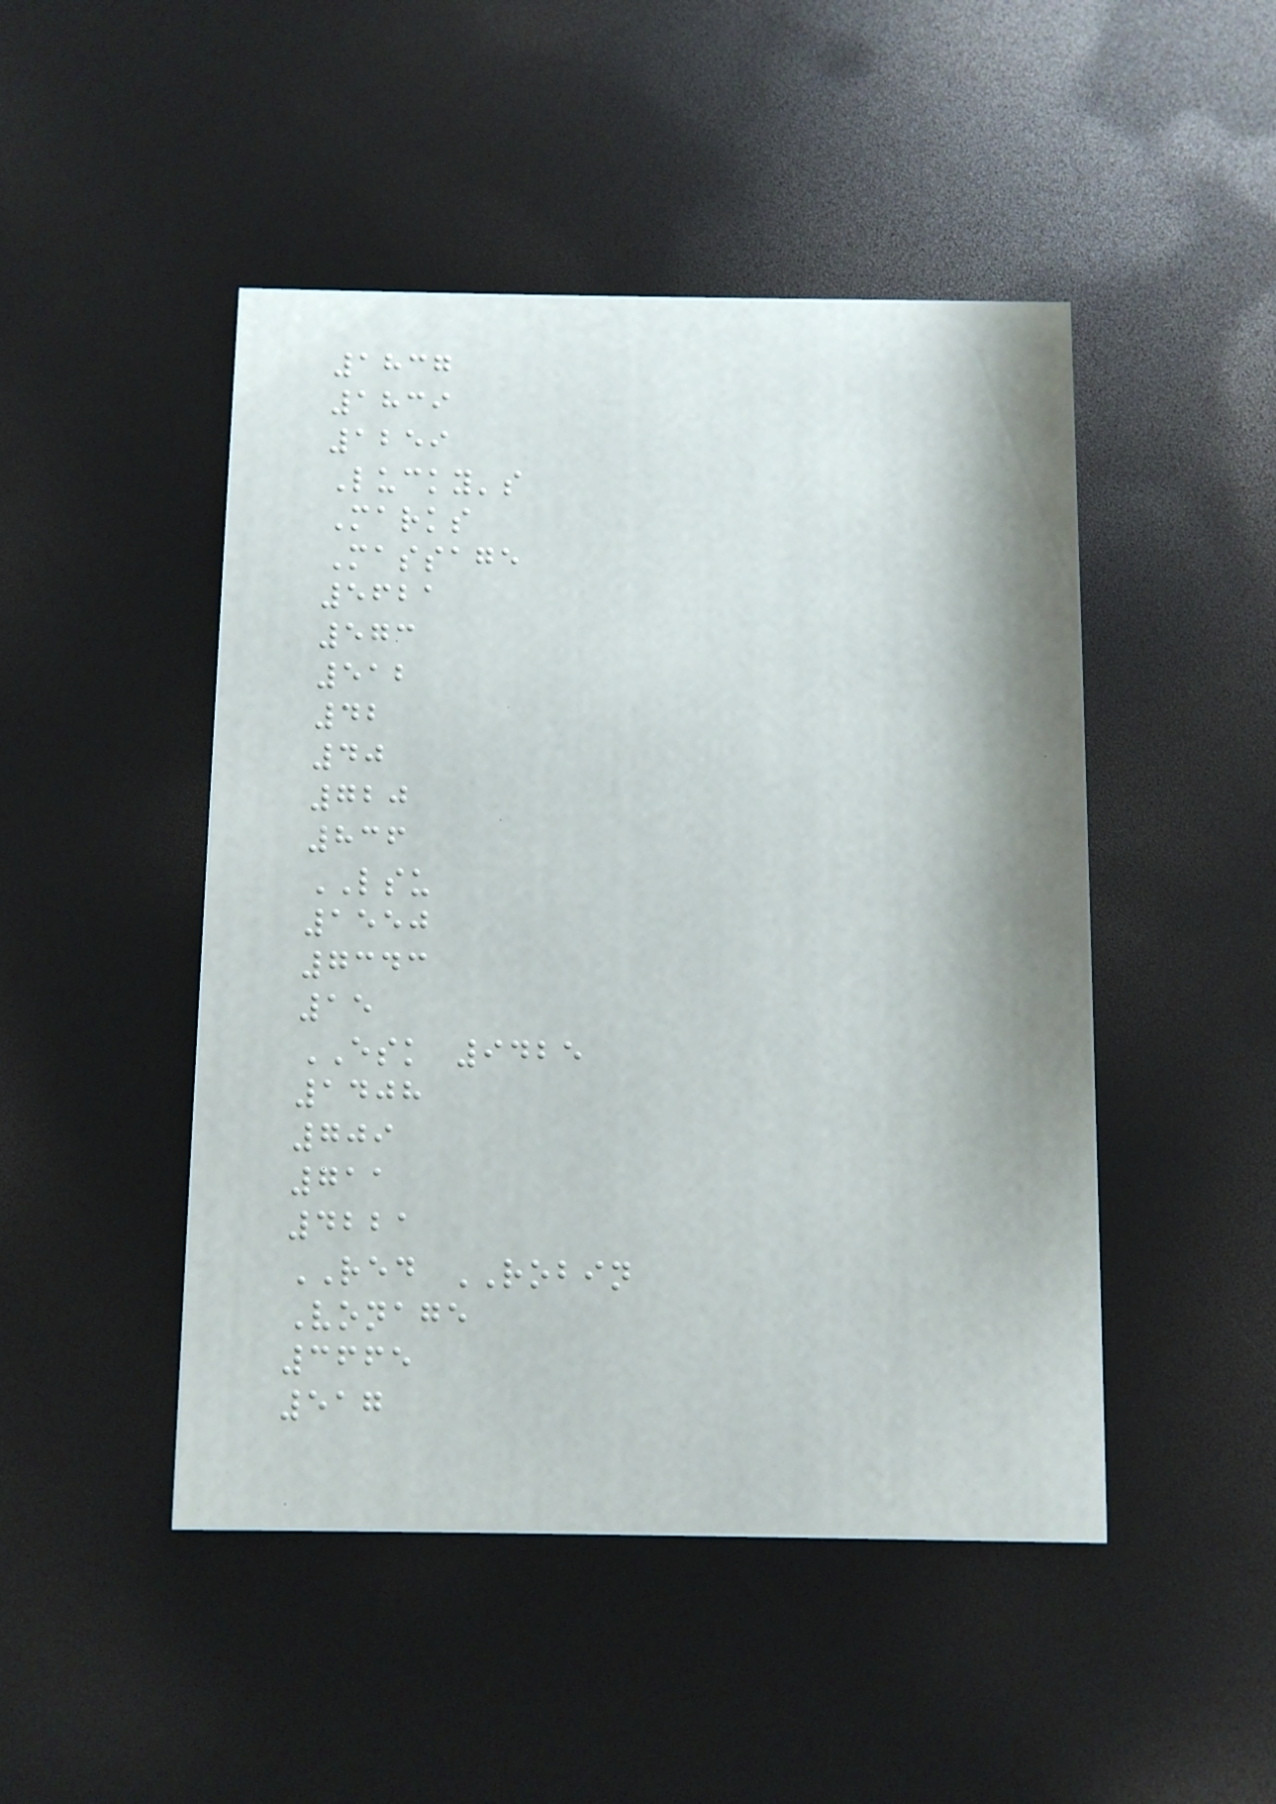1837
1839
1259
Lucky's
Marks
Massage
5621
573
512
42
40
720
836
LSU
1550
7343
15
ESK 9425
1408
709
711
4221
RED ROBIN
Vonage
3665
517
